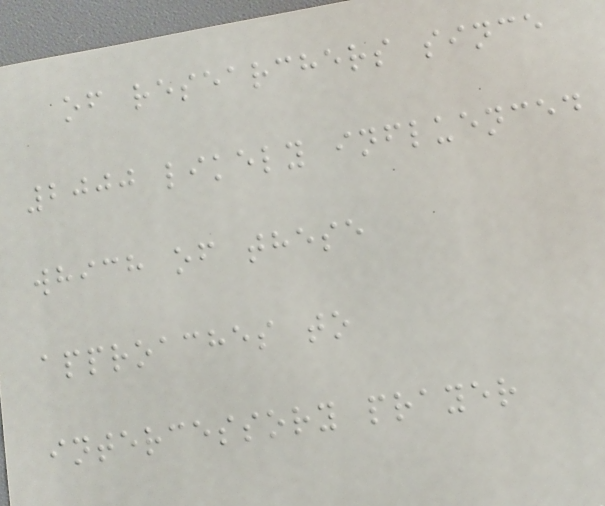of researchers since
2000 likely influenced
which of these
approaches to
intercessory prayer
